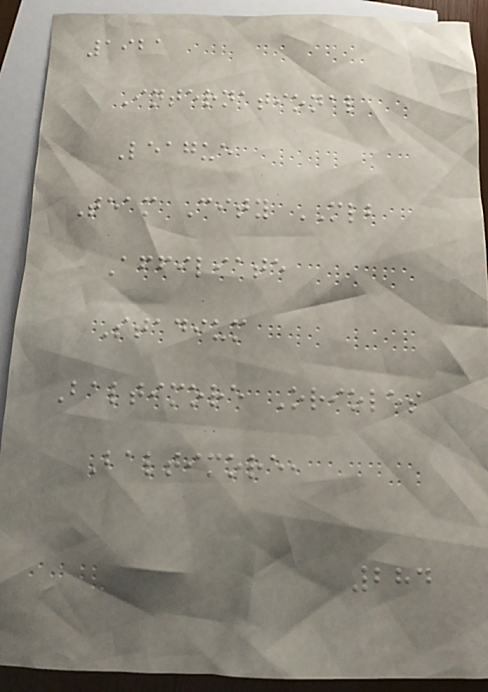1921
International
League
Team City MLB
Affiliate
Stadium
Baltimore Orioles
Baltimore,
284
